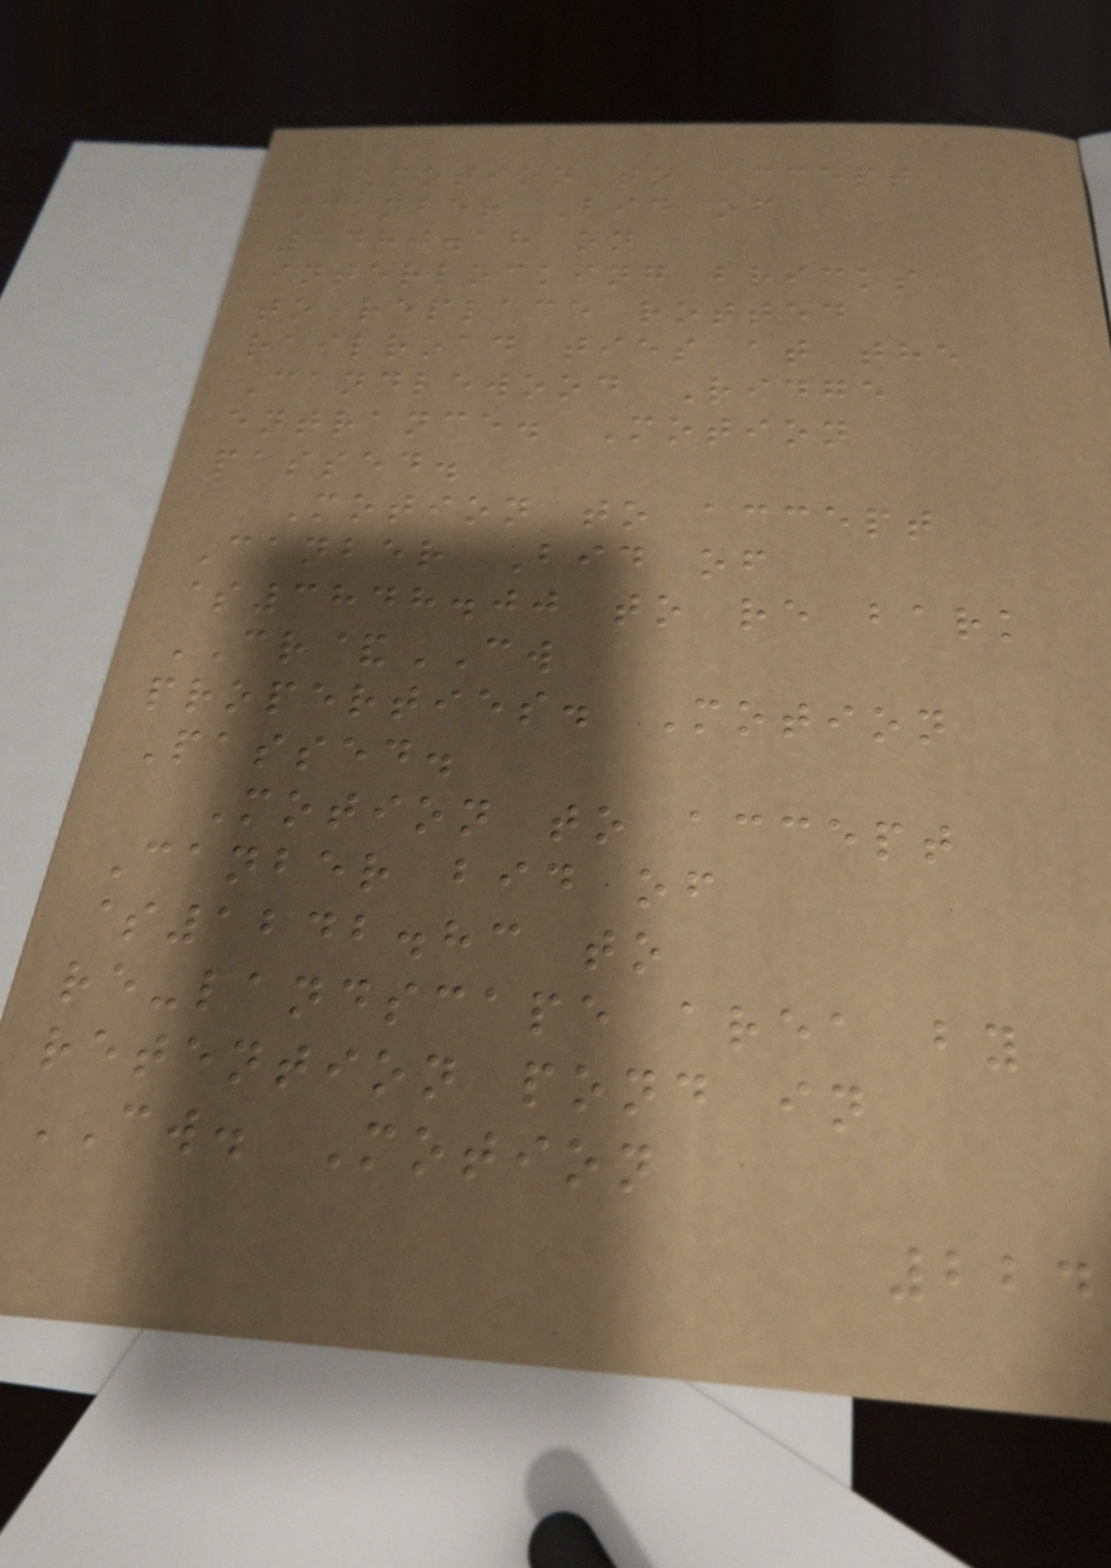Motion to accept
Canber Bid of
2480.18 on
interlocking bricks
to replace rotted
railroad ties at the
Candlewood Ridge
entrance. Motion
passed.
Motion to accept
Canber Bid of
$3848.00 to re bark
CR&CW
properties. Motion
Passed.
Motion to accept
Canber bid of
$1242.83 to
re-landscape area by
retention pond in
CW. Motion
224
